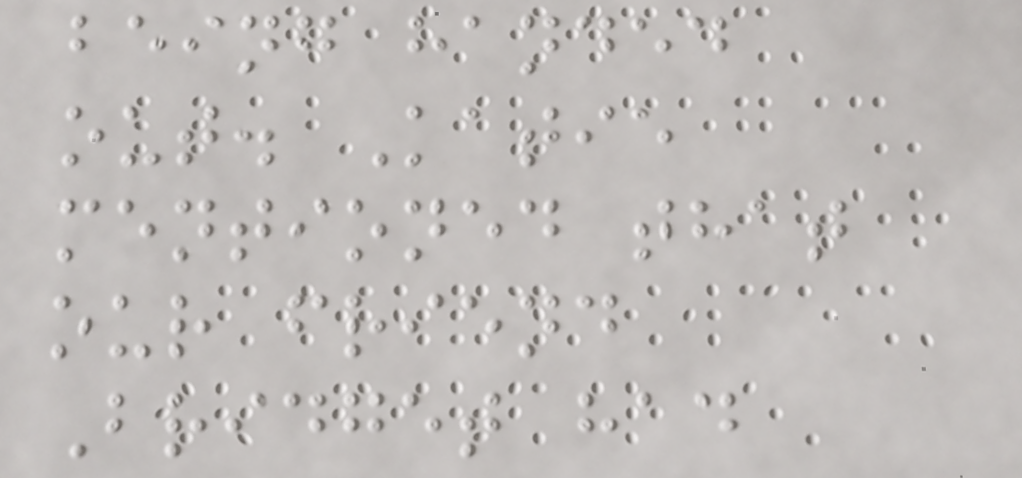being handed
out. Katie
mentioned that
our friend
Bridget had
